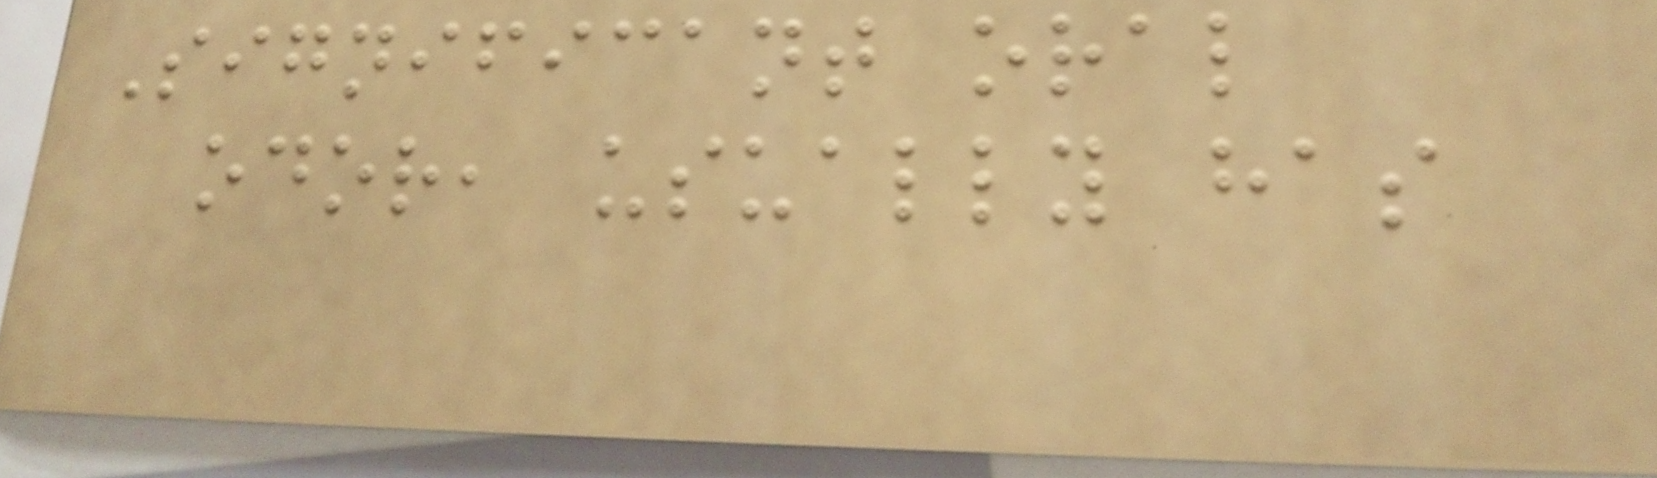Significant oral
odor, usually has
